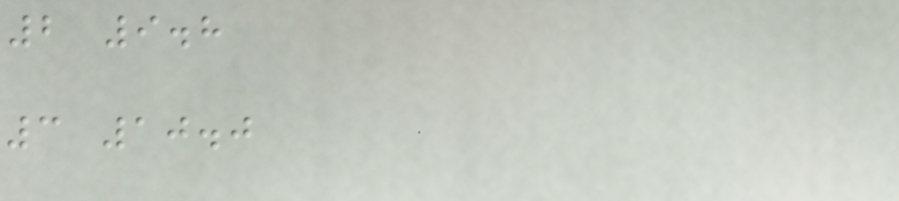2 9.8
3 10.0
